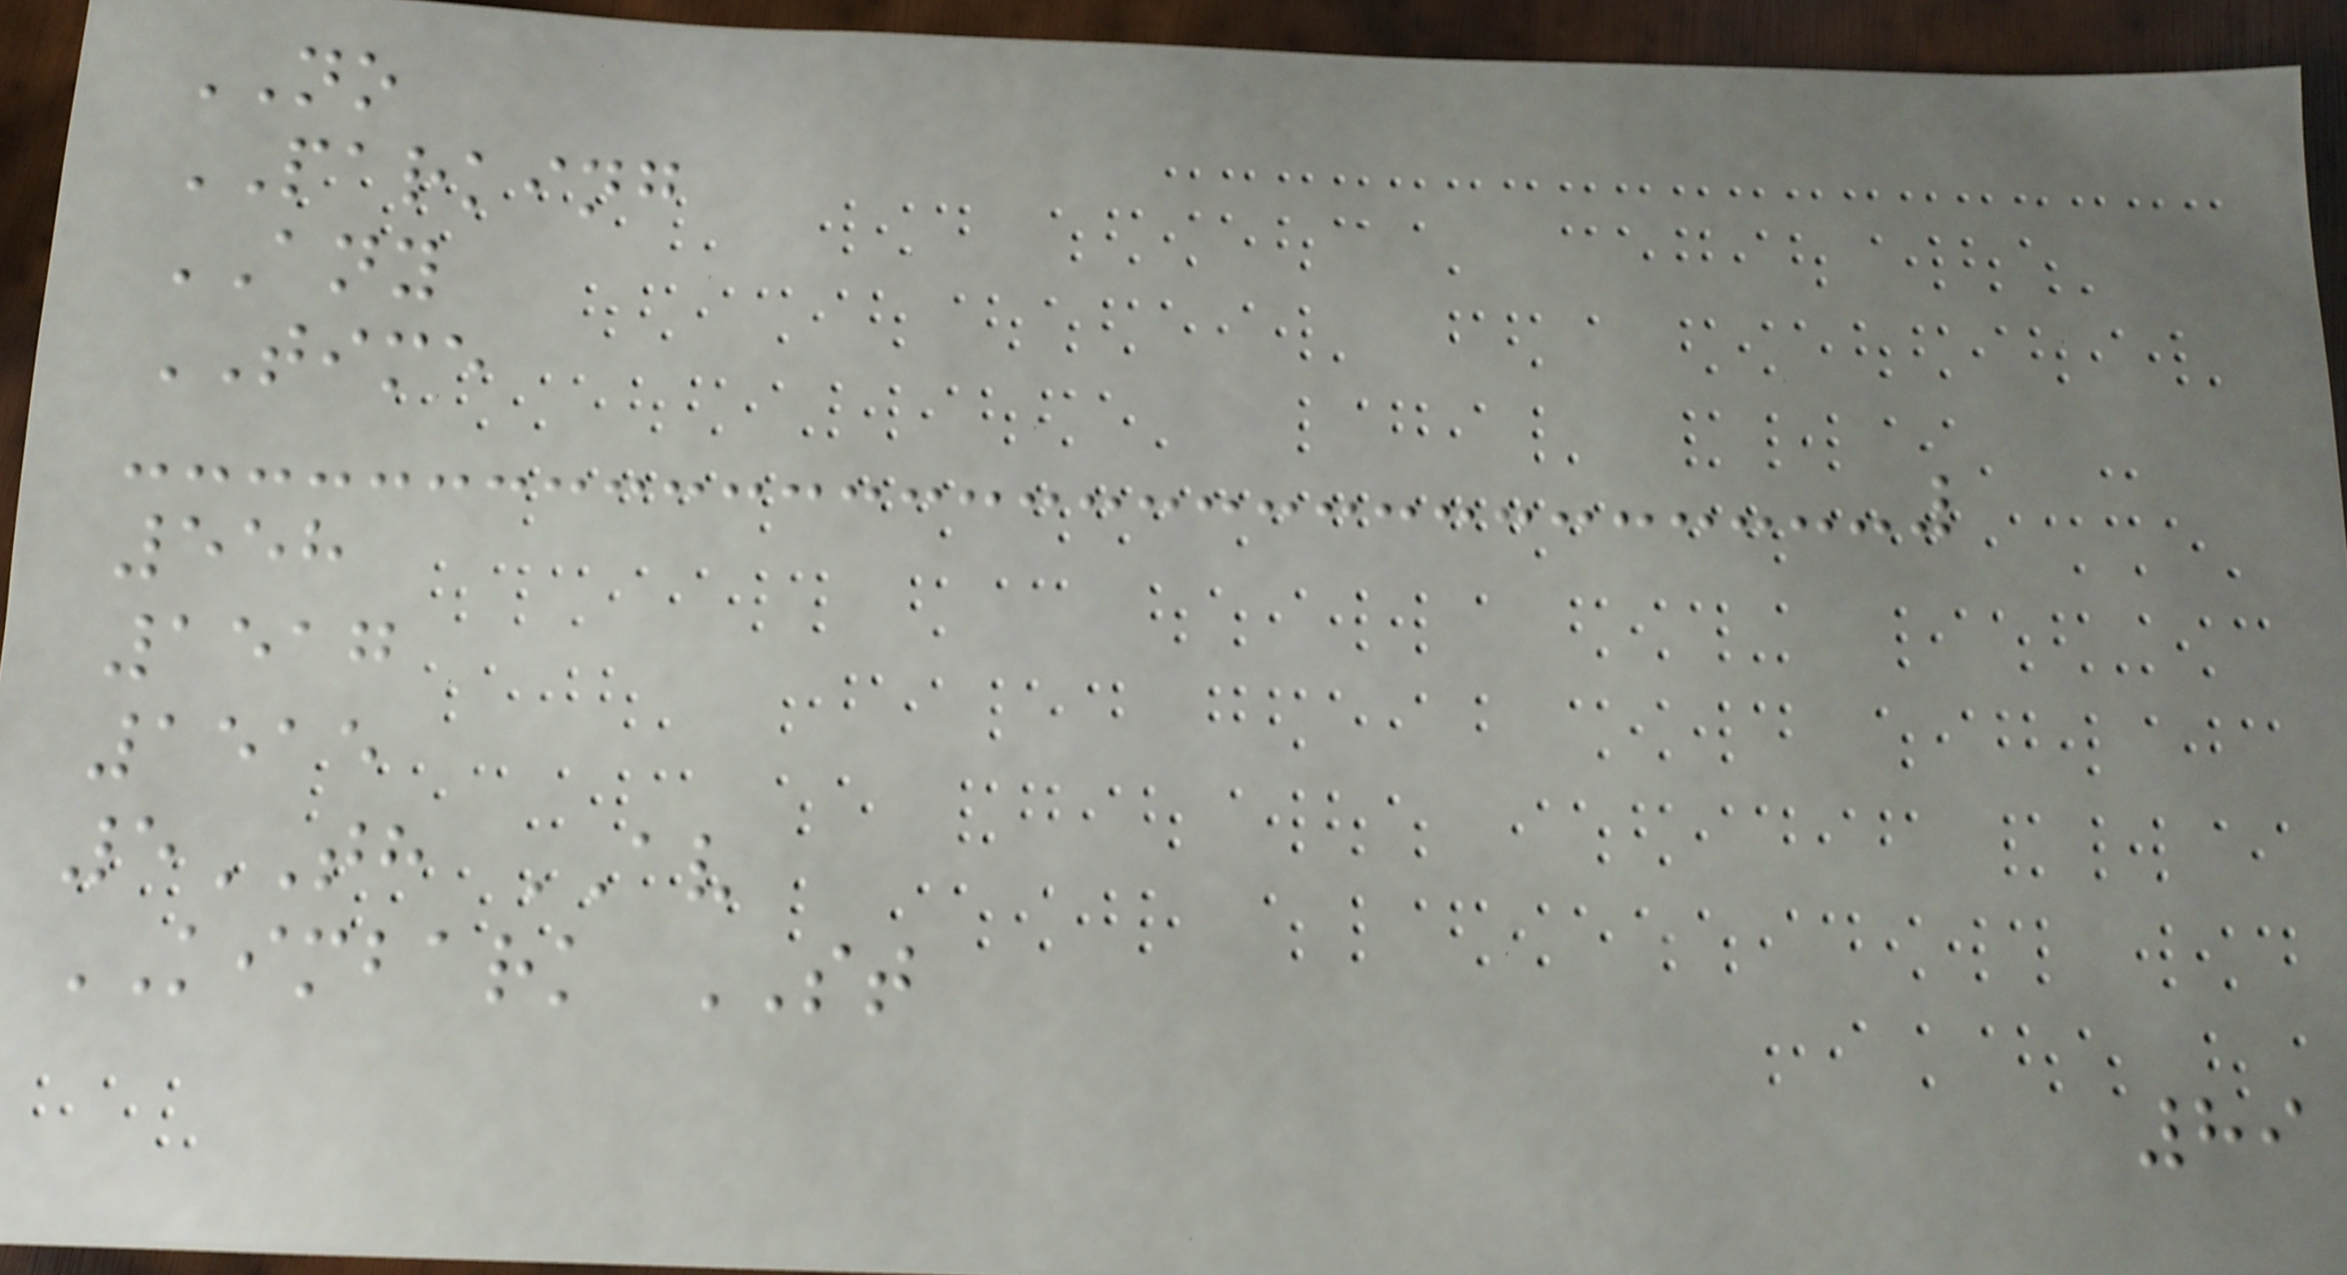NO
PARKING
ANY
TIME
558
1517
1515
5TH AV
KIMBARK ST
89
